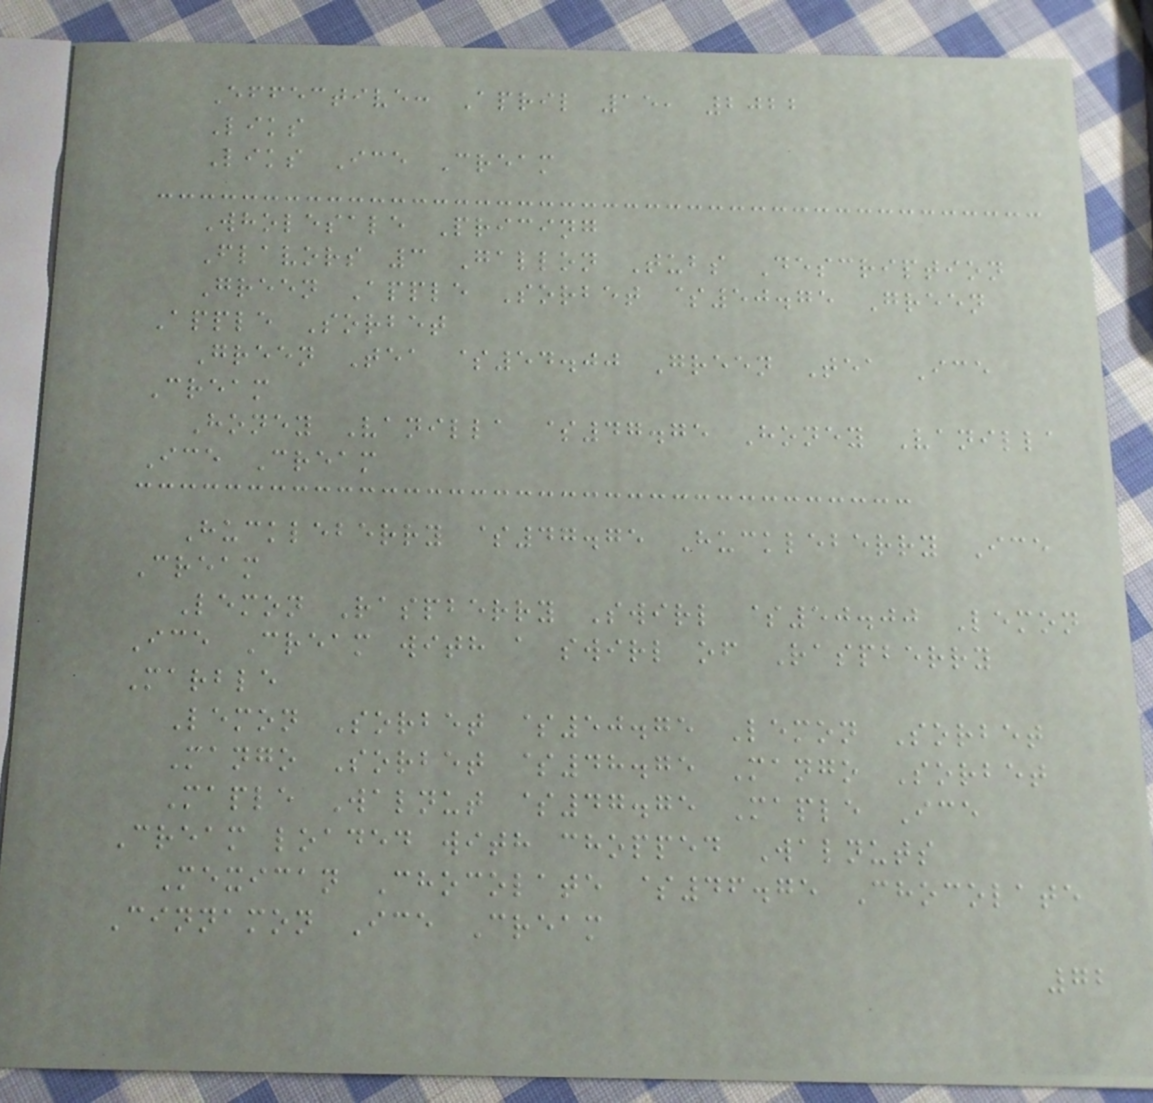Effective: April 15, 2022
Liks
Liks Ice Cream
Wholesale Pricing
Flavors 3 Gallon Tubs Description
Green Apple Sorbet $50.75 Green
Apple Sorbet
Green Tea $54.00 Green Tea Ice
Cream
Honey Vanilla $47.75 Honey Vanilla
Ice Cream
Huckleberry $47.75 Huckleberry Ice
Cream
Lemon Raspberry Swirl $50.00 Lemon
Ice Cream with a swirl of Raspberry
Marble
Lemon Sorbet $50.75 Lemon Sorbet
Mango Sorbet $48.75 Mango Sorbet
Maple Walnut $47.75 Maple Ice
Cream loaded with chopped Walnuts
Mexican Chocolate $46.75 Chocolate
Cinnamon Ice Cream
72
